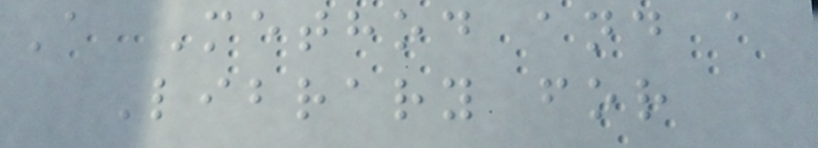A Method and a
Library for
